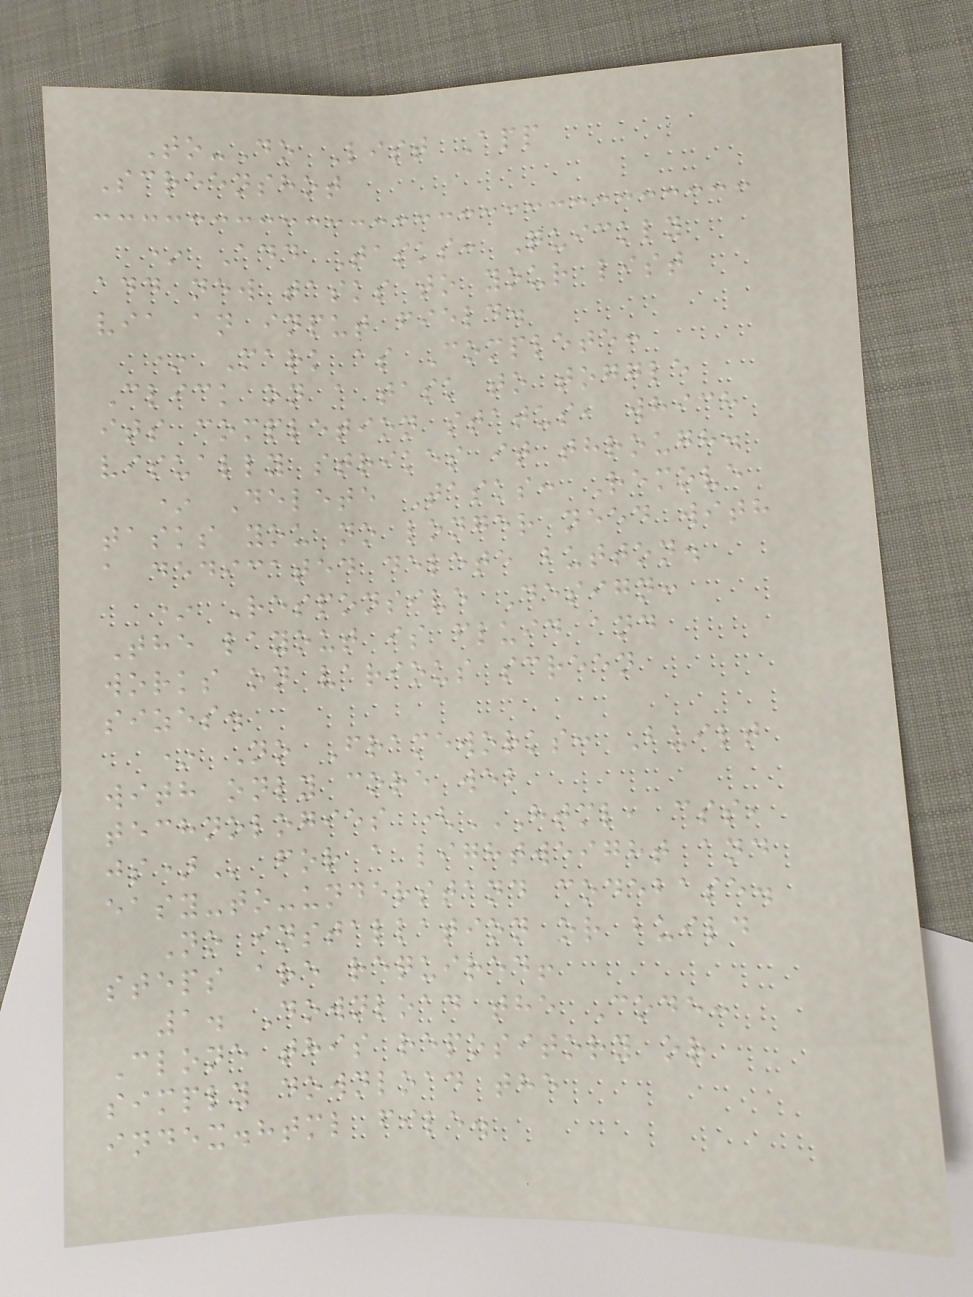To-Do List App
Screenshot
* Add Tasks: Quickly
add new tasks to your list
via an input field.
* Mark as Complete:
Click on a task to toggle
its completion status, which
visually strikes it through.
* Delete Tasks: Remove
tasks you no longer need with
a dedicated delete button.
* Responsive Design:
The layout is fluid and
works on various screen
sizes.
* No Frameworks: Built
with only core web
technologies (HTML, CSS,
JS) for a lightweight and
easy-to-understand codebase.
No installation or build
steps are required!
1. Download the Code:
Clone this repository or
simply download the
index.html file.
